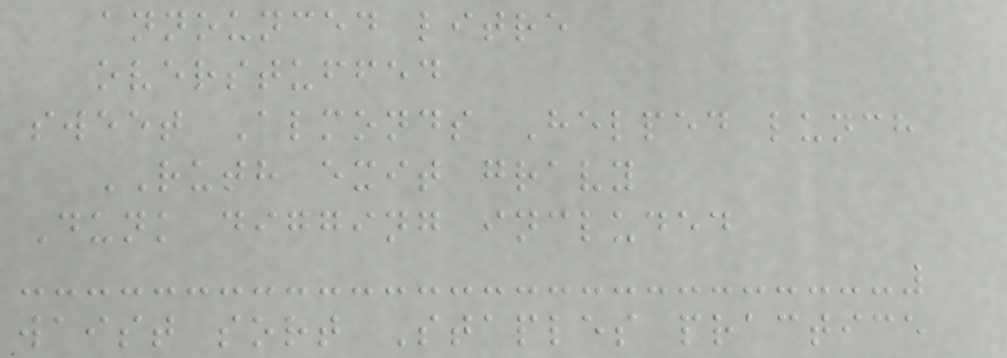announced litre
overstuffed
sweet Almonds Helped lunch
RUTH exit gravy
Dunk digging included
waist sort Staples practice
